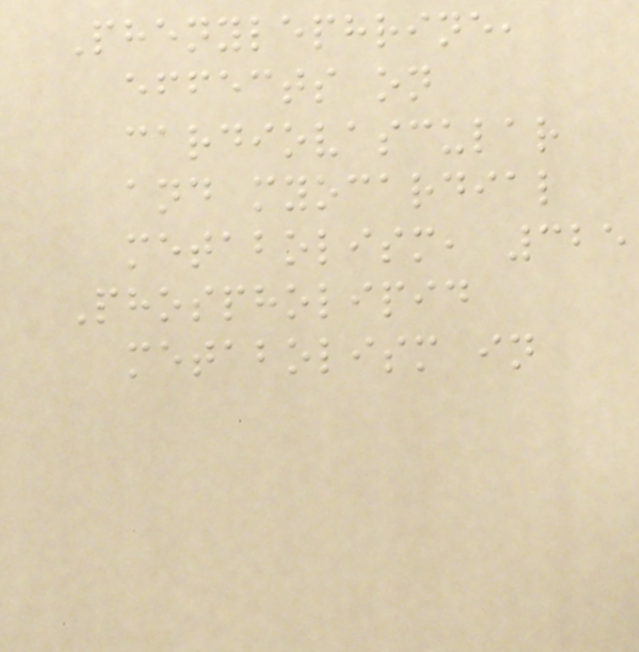Phenylephrine,
effects on
cardiovascular
and myocardial
metabolism, 325
Phospholipid
metabolism in
